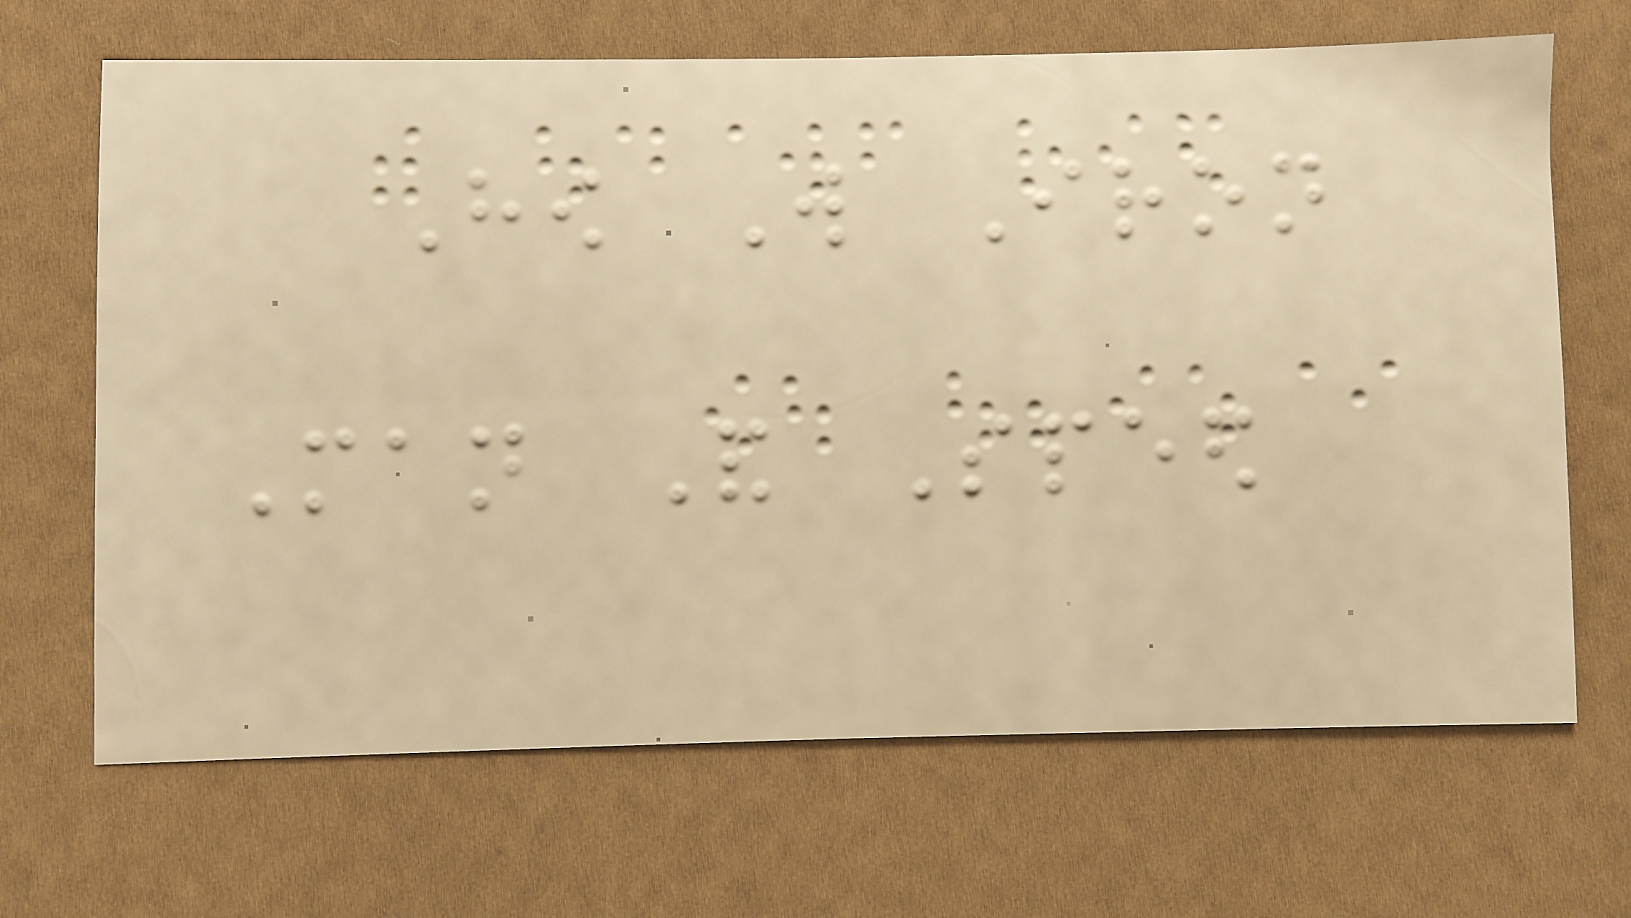How Will Iron
Man And Speed
